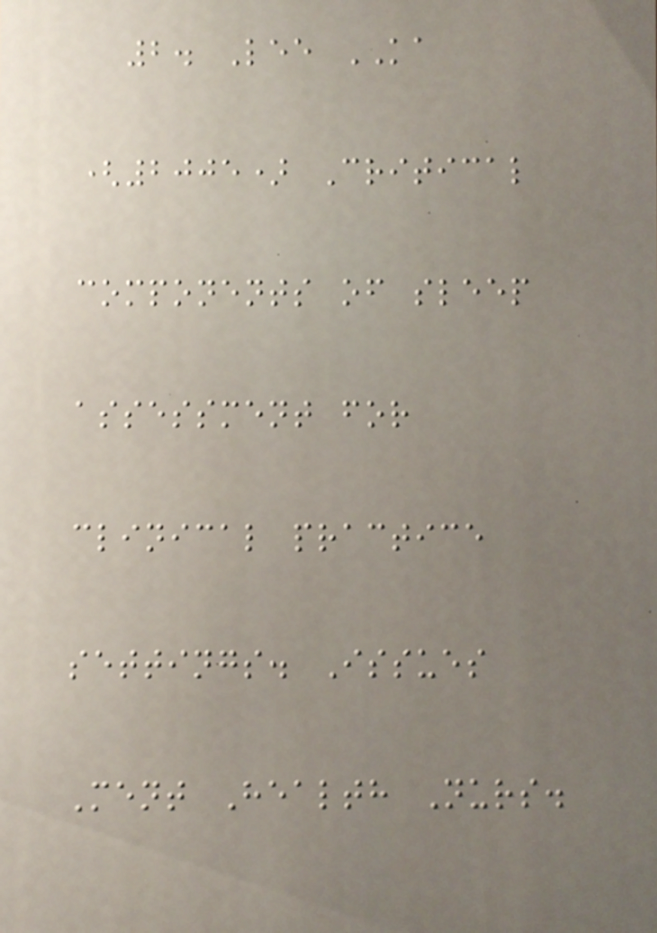2. Lee KA
(2005) Critical
components of sleep
assessment for
clinical practice
settings. Issues
Ment Health Nurs.
